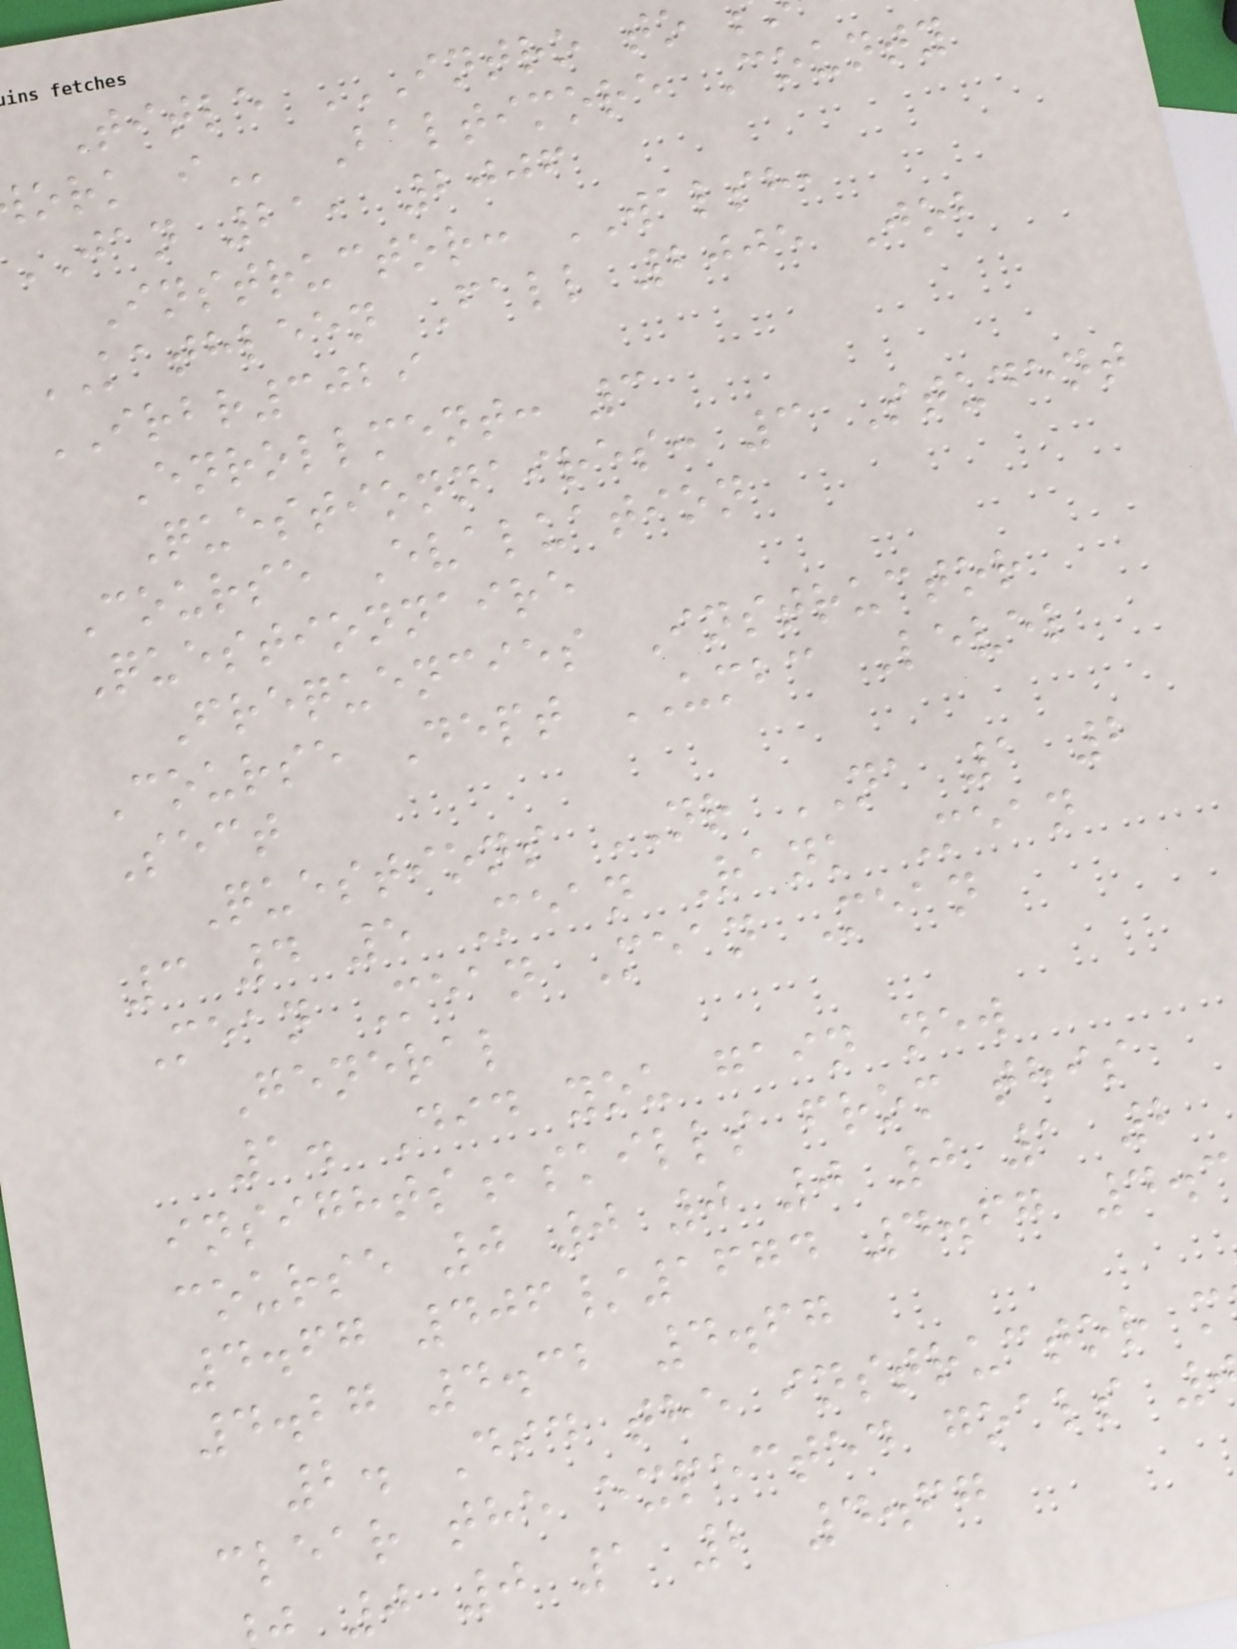JAN 21, 2006
Instructor: WALSH,
KATHLEEN Fall 2005 Job
IRBR3029
Enrollment: 3
Questionnaires: 3 Student
Course Evaluation
Questionnaire
Frequencies Instructor
Course Dept UMBC Level
Sect
Questions NR NA 1 2
3 4 5 Mean Rank Mean
Mean Mean Mean Mean
General
1. Did you gain new
insights,skills from this
course 0 0 0 0 0 1 2
4.67 406/1674 4.67 4.
4.27 4.32 4.67
2. Did the instructor m
clear the expected goals
0 0 1 2 4.67
